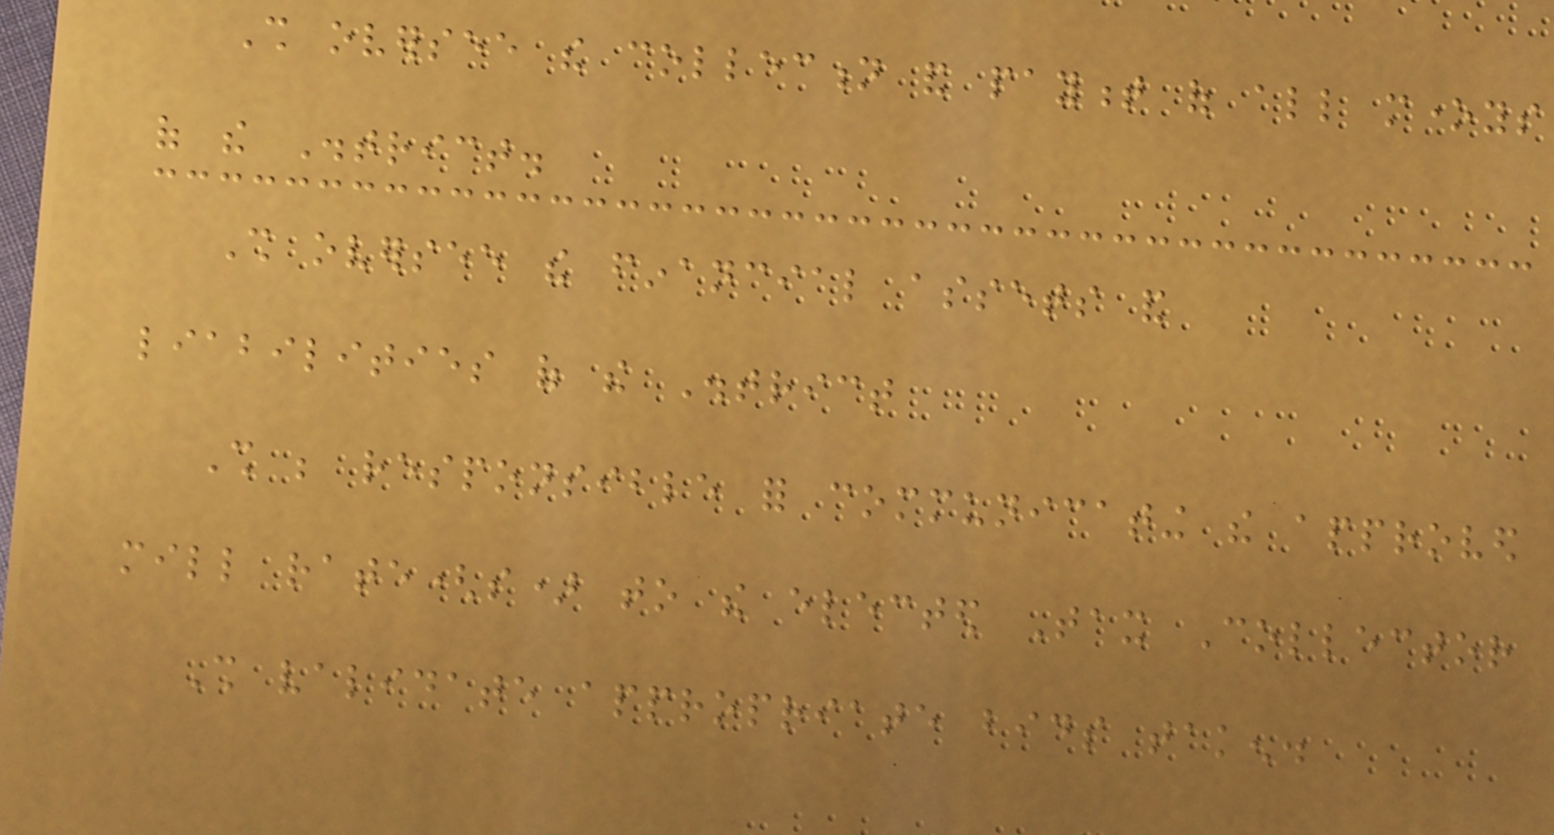Shall oversee the collection and payment of all moneys
of the District.
Shall oversee the financial assets and
liabilities of the District
Shall be responsible for communicating the approved
mill rate(s) to the elected Tax Collector
Shall validate appropriate bids taken.
